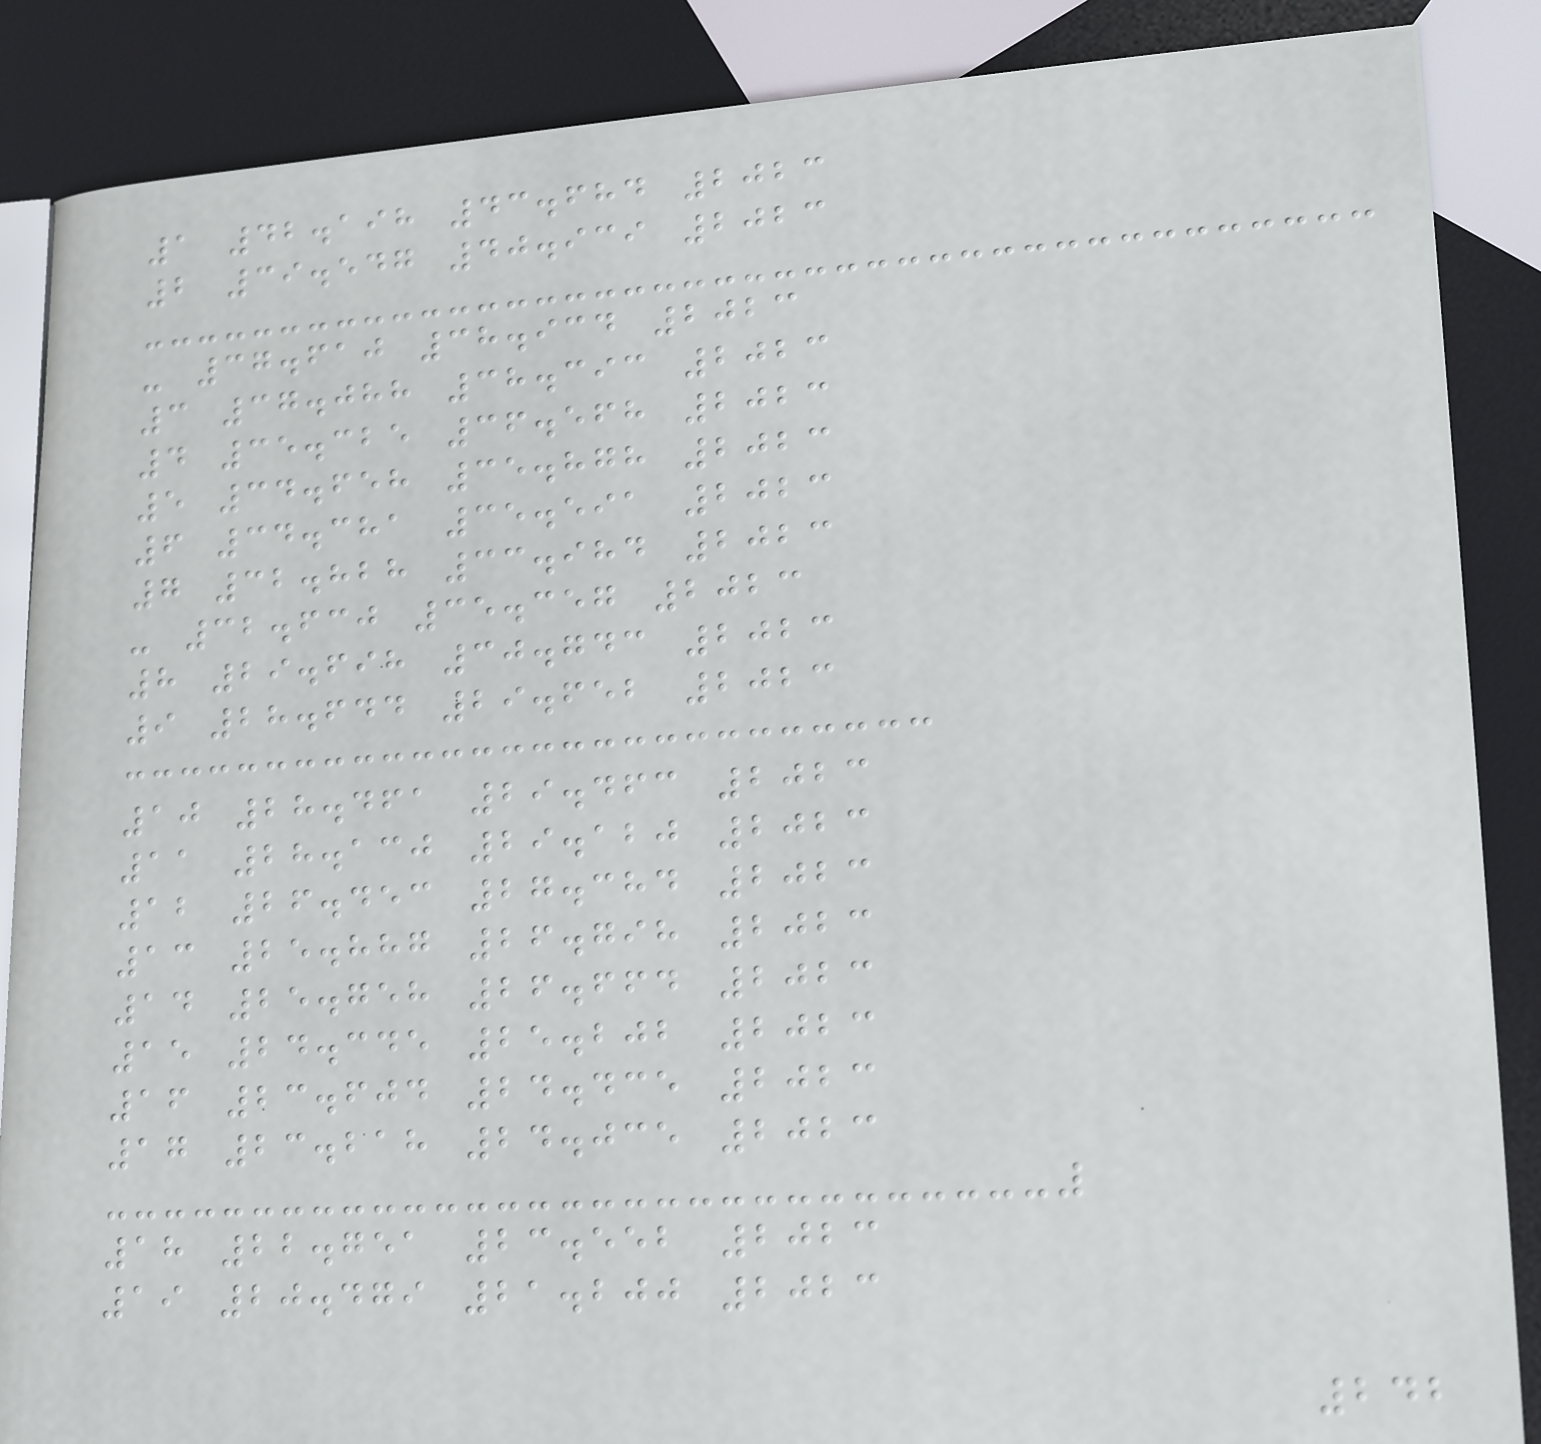1 42.198 43.684 2023
2 39.547 40.939 2023
- 37.610 38.934 2023
3 37.088 38.393 2023
4 35.325 36.568 2023
5 34.658 35.878 2023
6 34.381 35.591 2023
7 32.828 33.984 2023
- 32.630 35.357 2023
8 29.698 30.743 2023
9 28.644 29.652 2023
10 28.461 29.463 2023
11 28.130 29.120 2023
12 26.453 27.384 2023
13 25.887 26.798 2023
14 25.758 26.664 2023
15 24.345 25.202 2023
16 23.604 24.435 2023
17 23.218 24.035 2023
18 22.751 23.552 2023
19 20.479 21.200 2023
242
